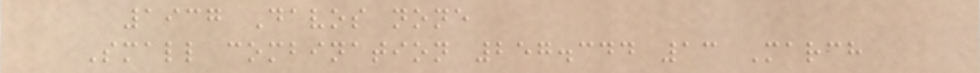1937 Davos none
Small combination 257.344 13 March
